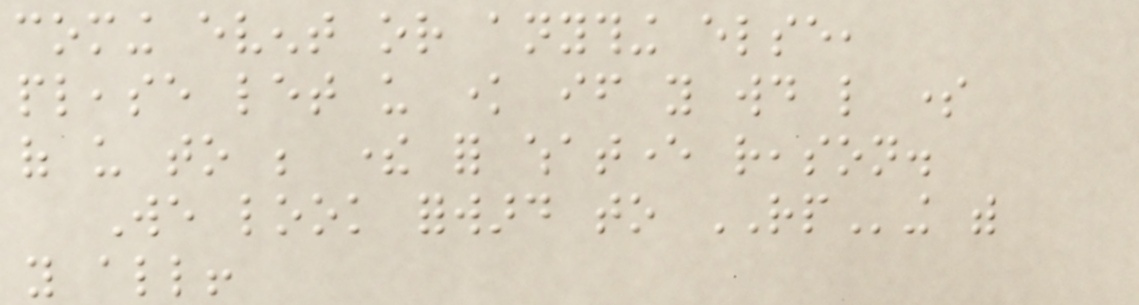coming event or anything else,
please let us know if you would like some
of us to be there for whatever reason.
We look forward to RPing with
you all!
